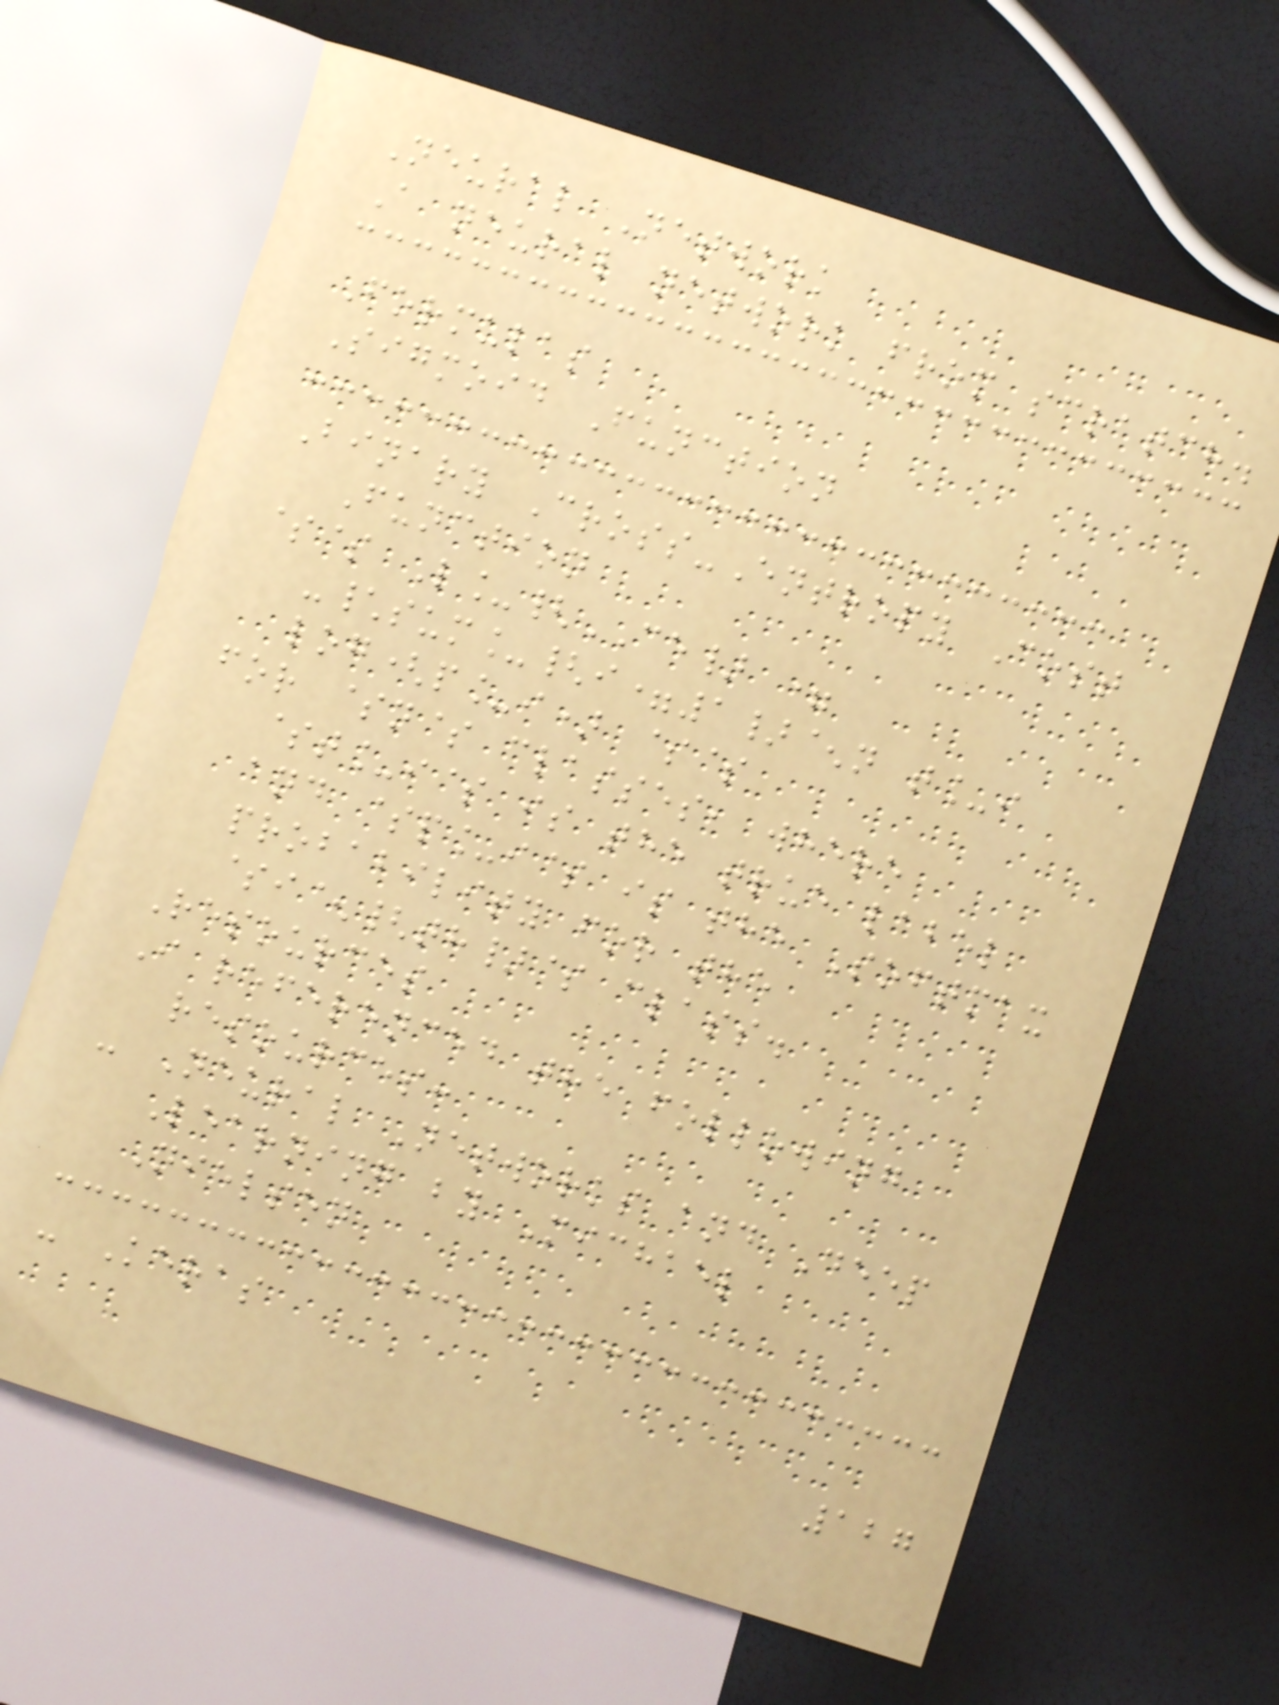Neural Network
A neural network from scratch.
Formulas
Sigmoid Function
Binary Cross-Entropy Cost
Function
$$ L_{CE} =
-\sum_{i=1}^n t_i
log(p_i) $$
for $n$ classes, where
$t_i$ is the true label
and $p_i$ is the Softmax
probability for the
$i^{th}$ class.
Resources
I referenced the following
resources:
- Neural Networks and Deep
Learning by Michael
Nielsen
- Keras
127
